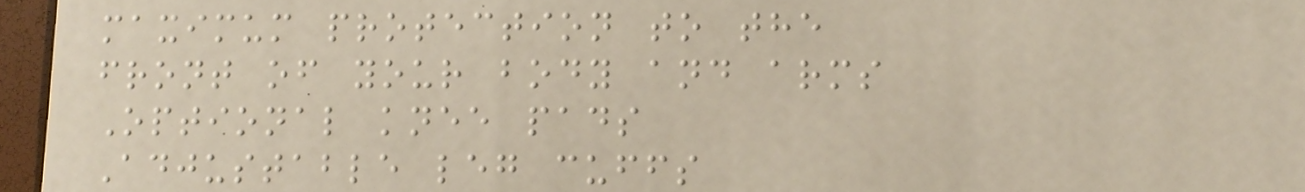maximum protection to the
front of your body and arms
Optional knee pads
Adjustable leg cuffs
